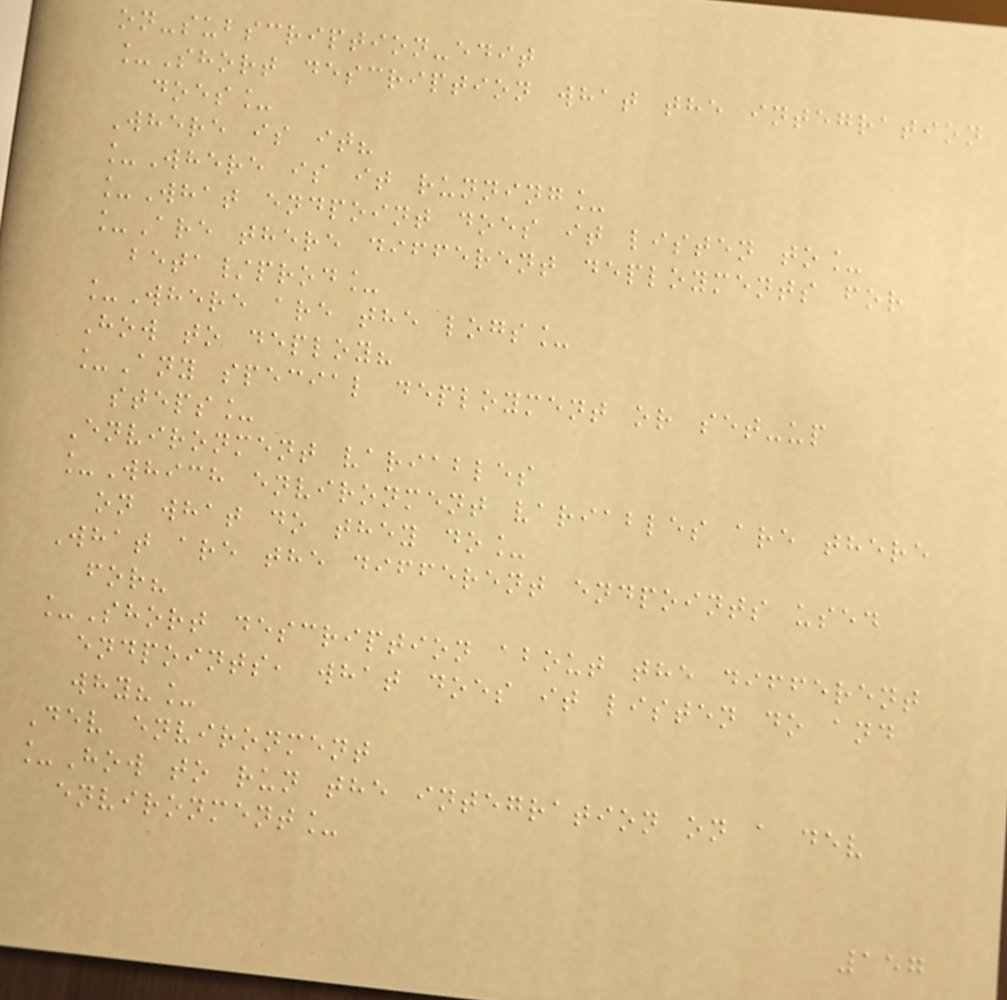on-subscription-edit
_Short description what the integration
does_
Where is it?
_Where is it running_
_What endpoint does it listen to_
_Are there different deployments for
beta/prod_
_Where are the logs_
How to deploy?
_Any special deployment or set-up
steps_
Environment variables
_Which environment variables are there
on what do they do_
What are the different endpoints used
for?
_Short description about the different
endpoints, what does it listen do and
why?_
Dev environment
_How to run the integration on a dev
environment_
157
